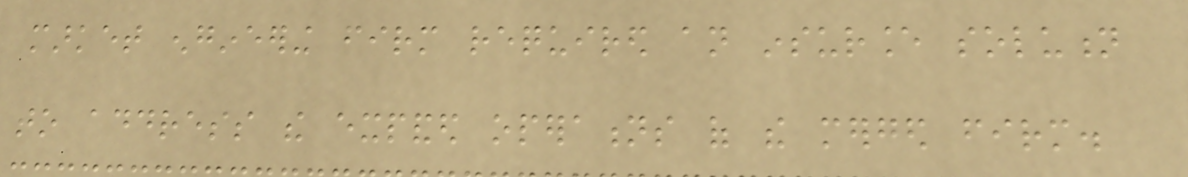market engineering firm required an insurance solution
to address the expanded operations of the merged firm.
